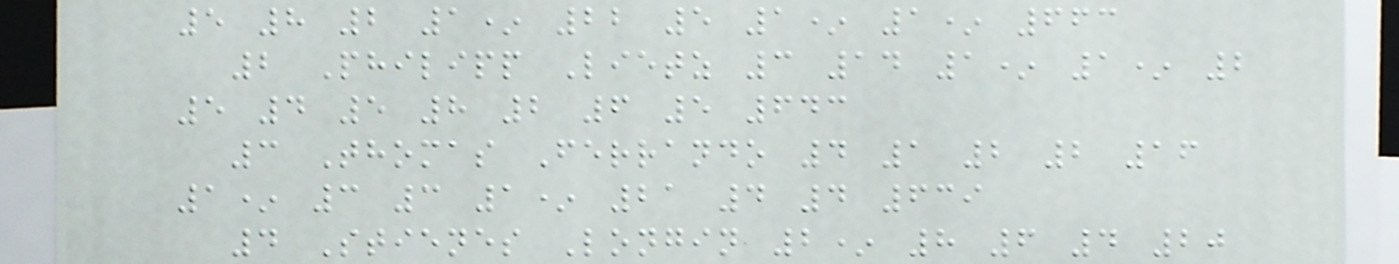5 8 2 1* 22 5 1* 1* 663
2 Philipp Lietz 3 14 1* 1* 2
5 4 5 8 2 6 5 643
3 Thomas Ferrando 4 1 2 2 16
1* 3 3 1* 21 4 4 639
4 Stienes Longin 2* 8 6 4 20
